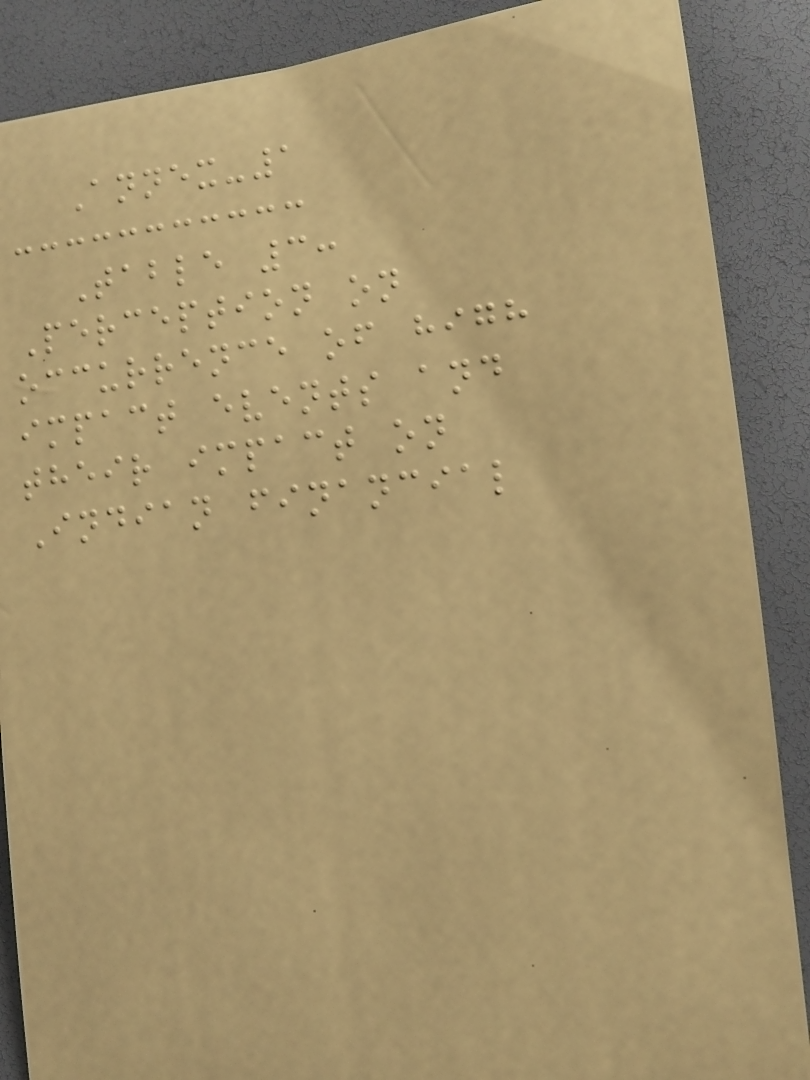Annex-1
Table 3:
Perception on
occurrence of high
impact events and
their impact on
Indian financial
